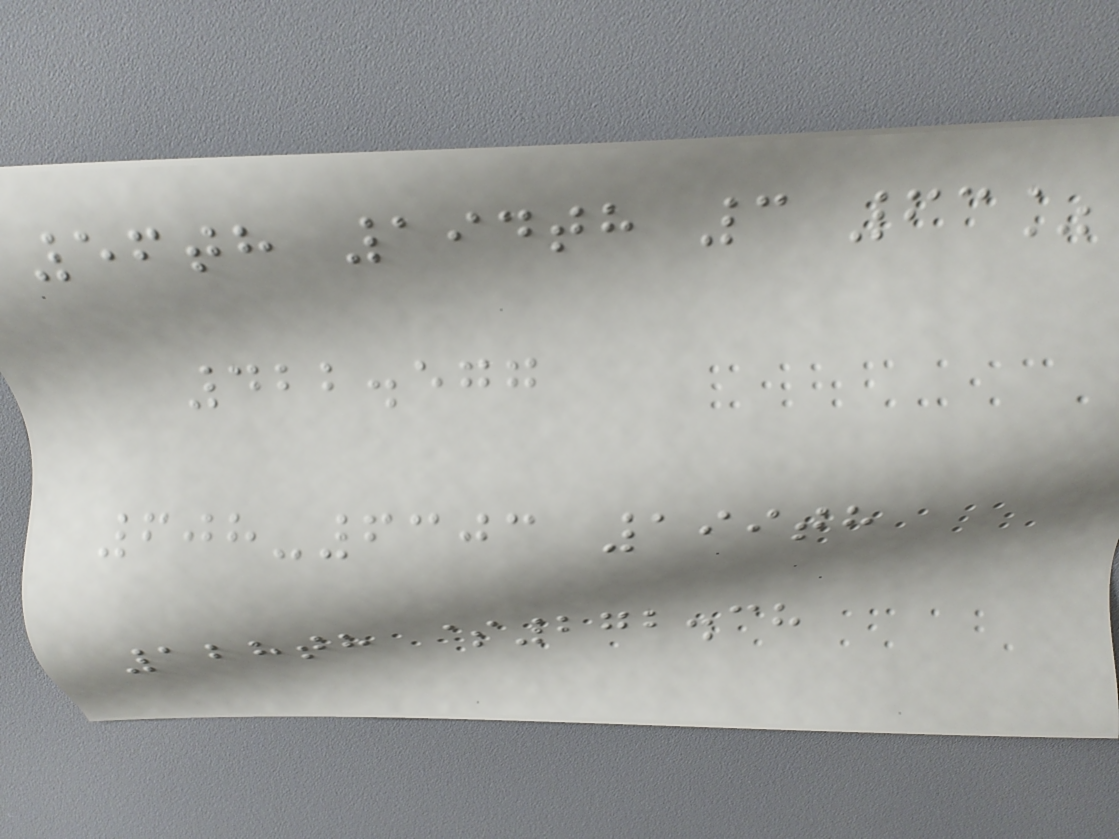56th 194th 3 63%
422.577
608-6303 199th
128th $272.38
